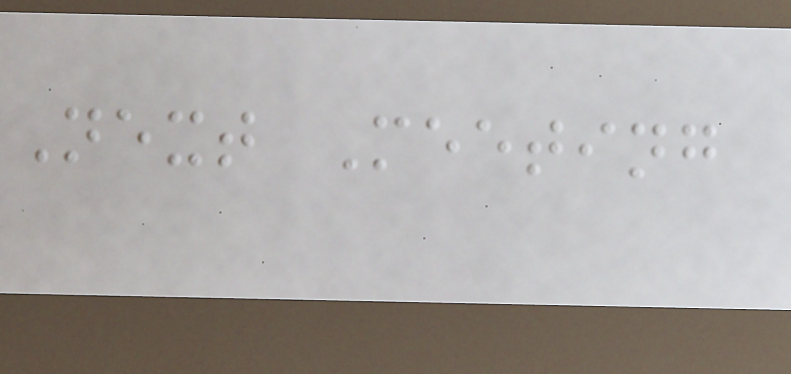Next Meeting
